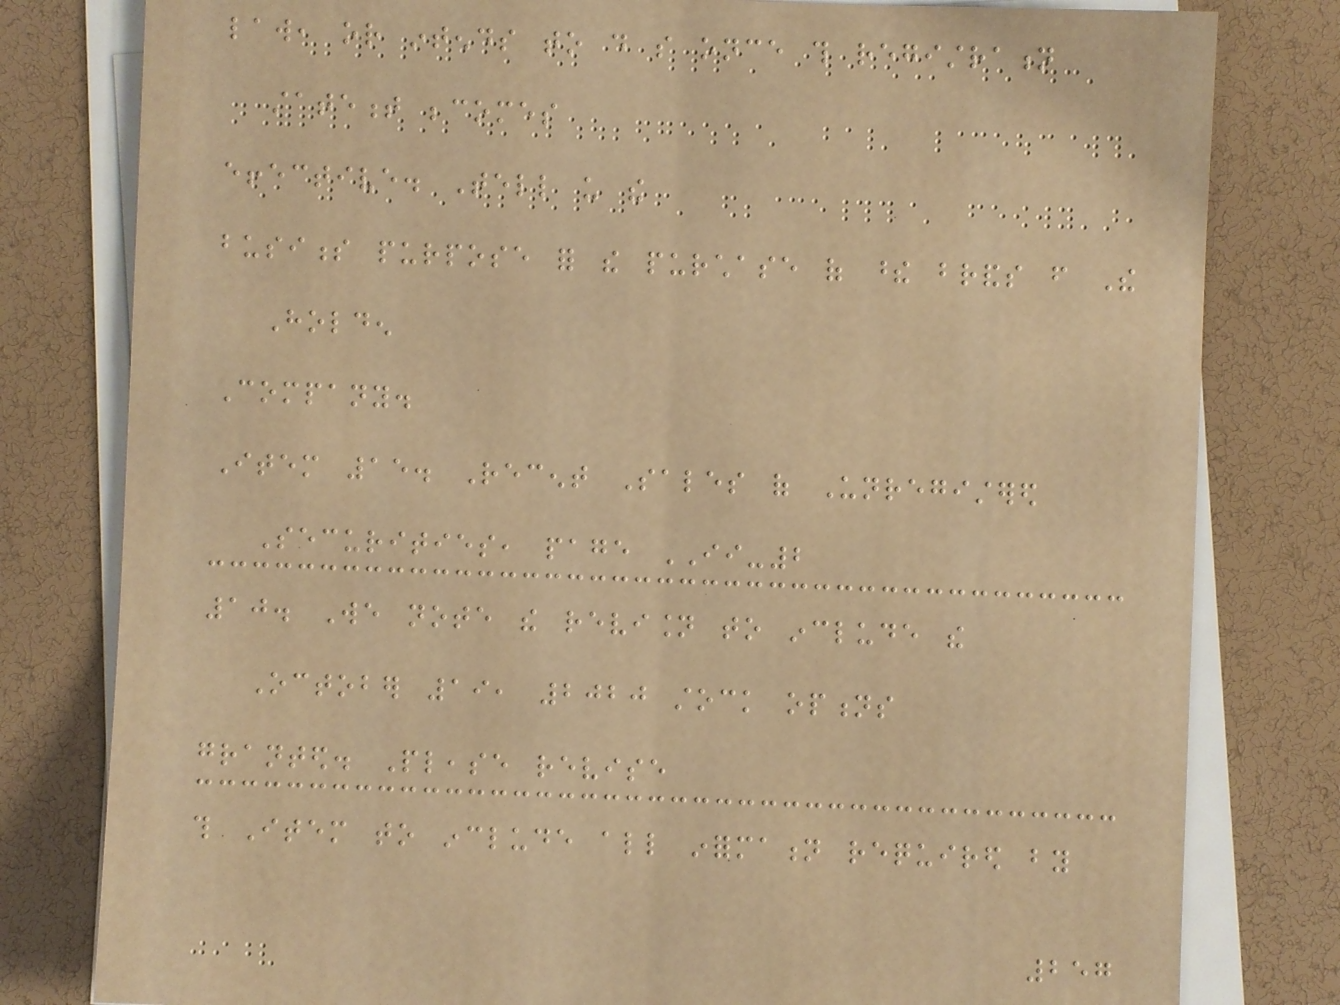law, or intends to do so once this registration
statement becomes
effective. Tell us the
business purpose for the purchase of these brands from The
Holden
Company.
Item 15. Recent Sales of Unregistered
Securities, page II-2
10. We note the revision to include the
October 19, 2020 stock options
granted. Please revise
this Item to include all information required by
257
